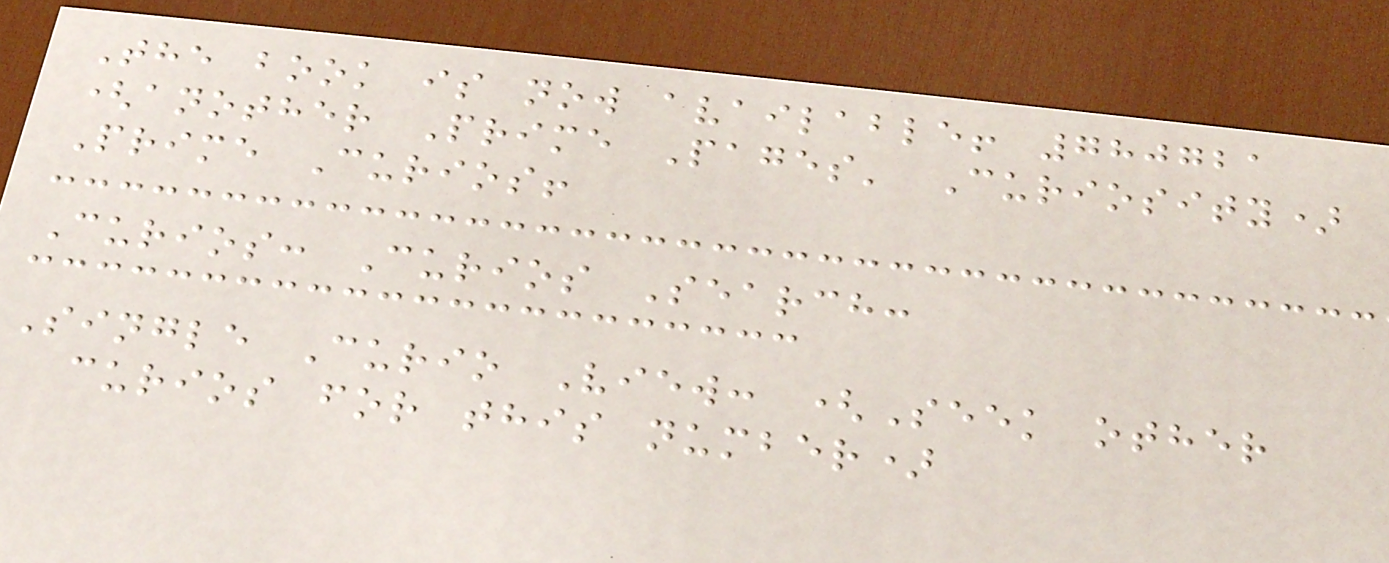The book is now available! 780721
(another Prime Pages' Curiosity)
Prime Curios!
Curios: Curios Search:
Single Curio View: (Seek other
curios for this number)
